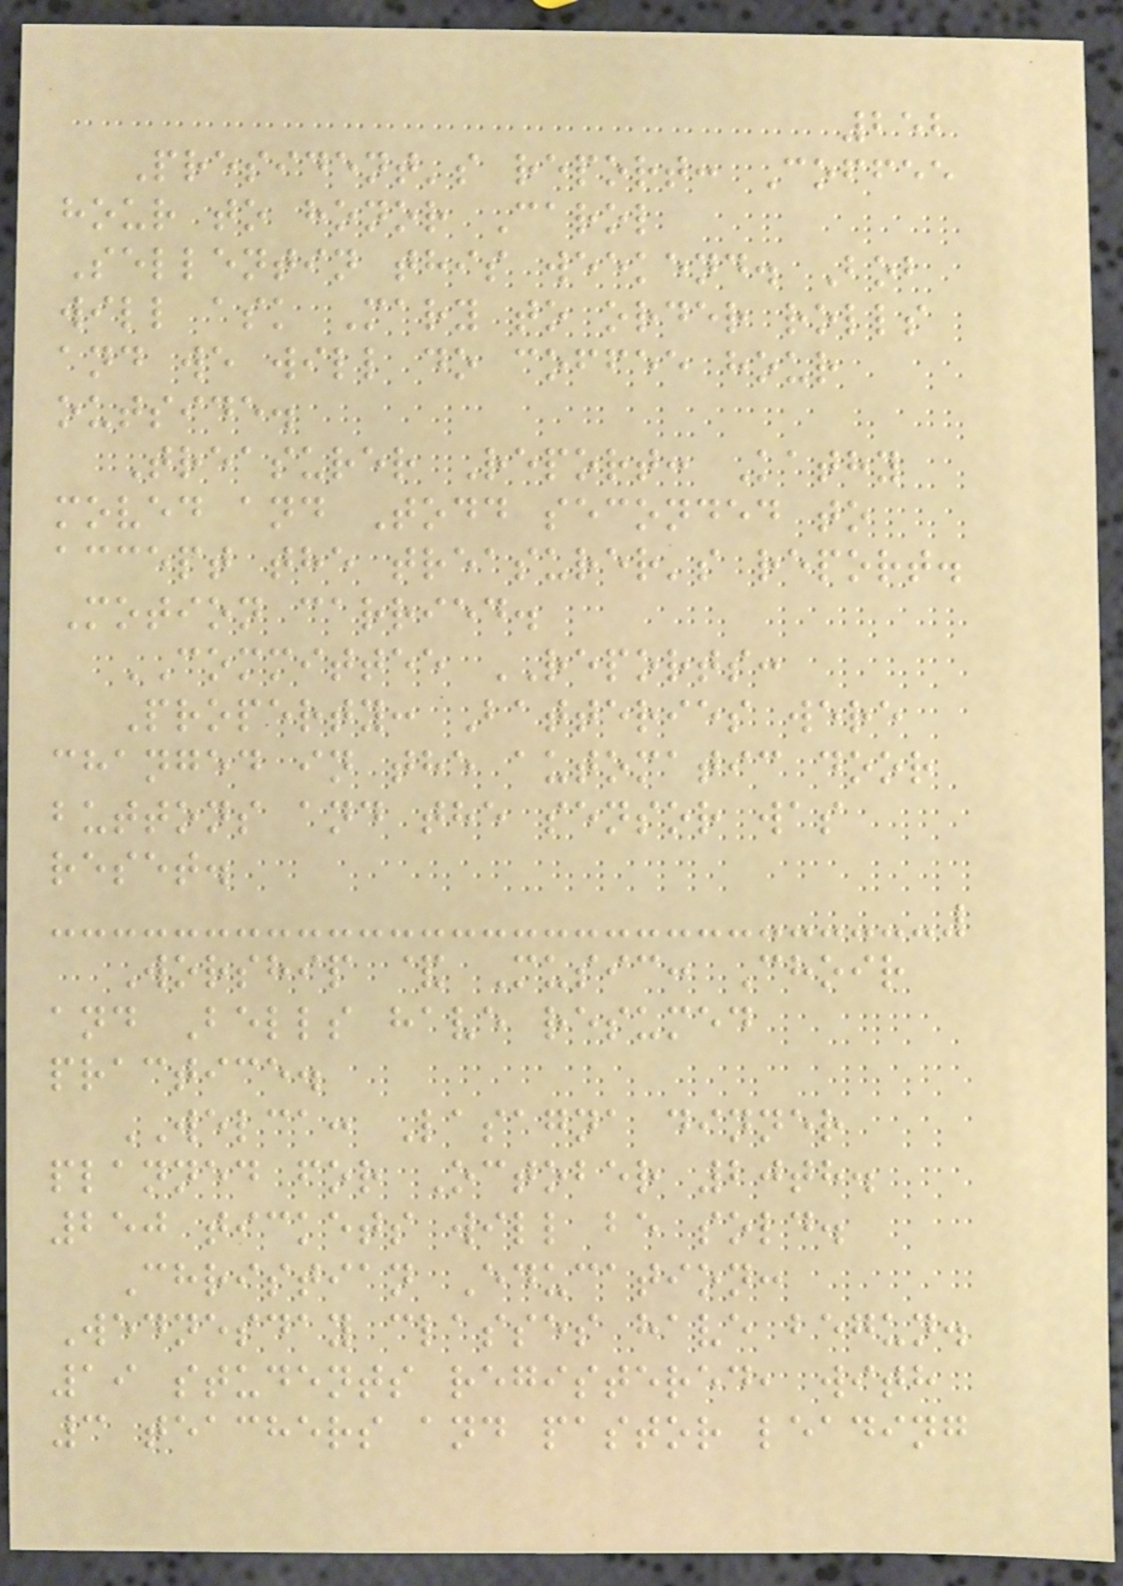252
President's report: Coffee
hour to honor Carol
Sellentin this weekend. Bob
will ask Mary to order rolls
and we will do coffee hour
outside.
Treasurer Report: Kathy
moved and Todd seconded to
accept the treasurer's report.
Motion carried.
COMMITTEE REPORTS:
Property: Batteries were
changed in the automatic door
buttons and the sensor was
reset.
Worship & Music: Choir
and Bells have resumed
practice.
WELCA: Lasagna dinner
planned for October 20th.
250 tickets will be sold.
Christian Education:
Wednesday classes have begun.
19 students registered, with
3 teachers and pastor leading
